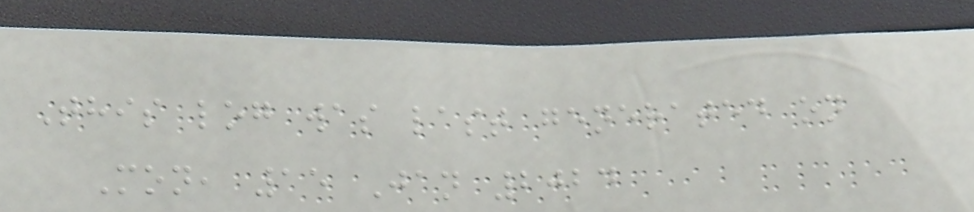This log was last generated on
Mon, 15 Jan 2024
